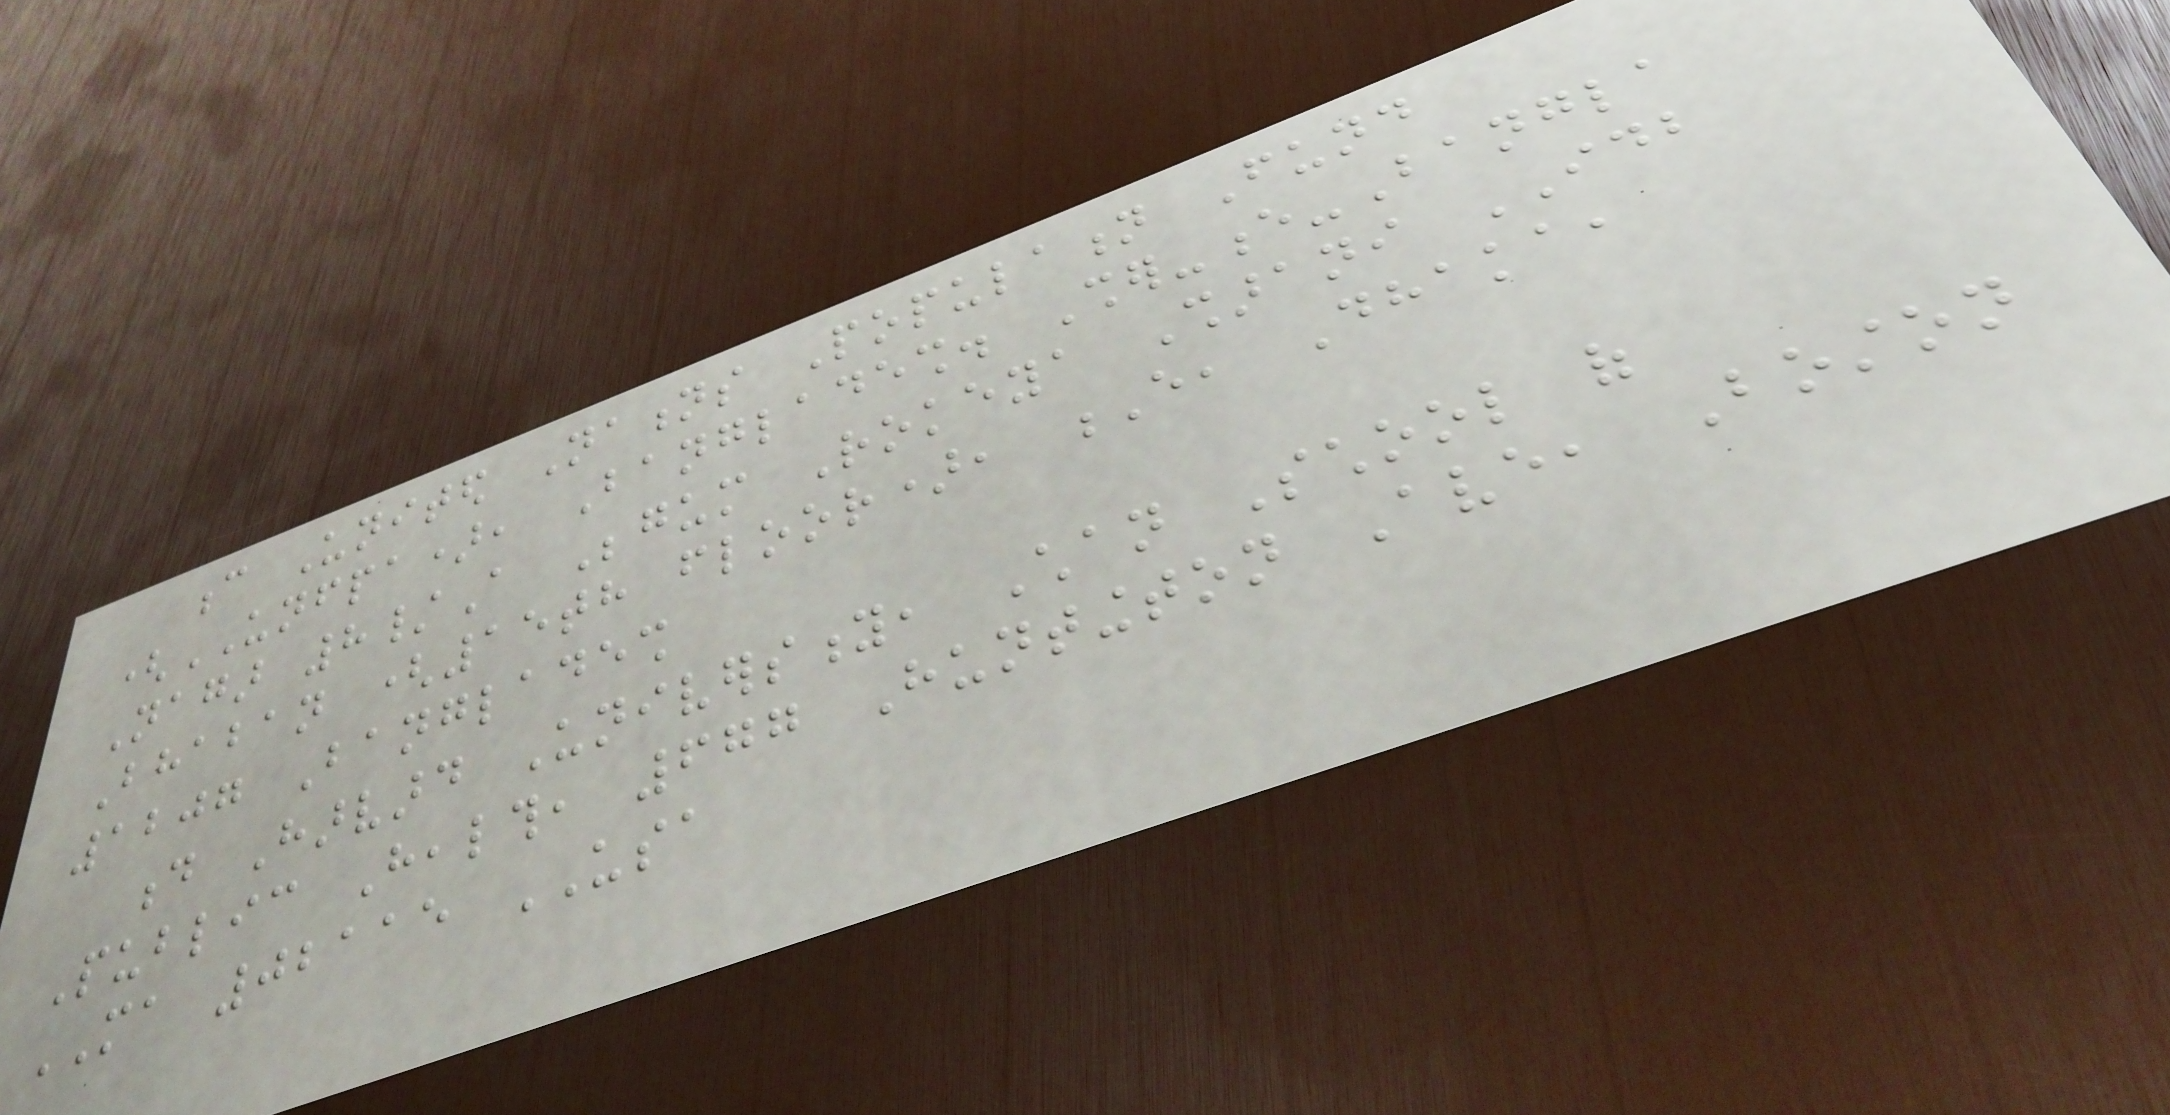c United Nations Population Fund
(UNFPA), Bangladesh. Sher-e-Bangla
Nagar 8/A Begum Rokeya Sharani IDB
Bhaban (15th floor), E, Dhaka,
1207 Bangladesh
d Harvard University, Chan School of
Public Health, 677 Huntington Ave, Boston
MA 02115 USA
